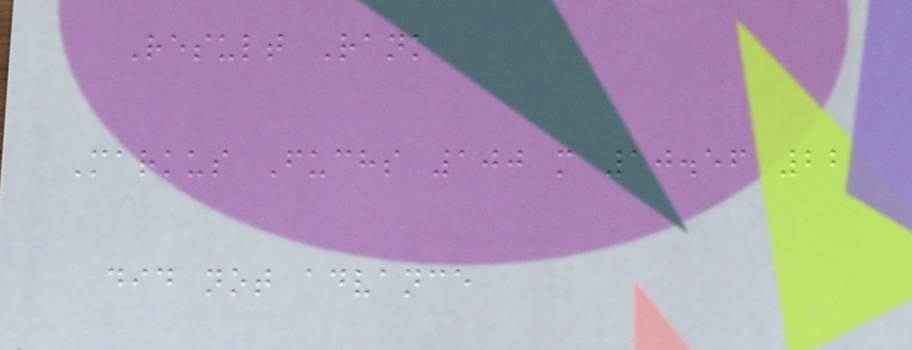Result Rank
Markus Fuchs 100 m 10.56 22
did not advance
